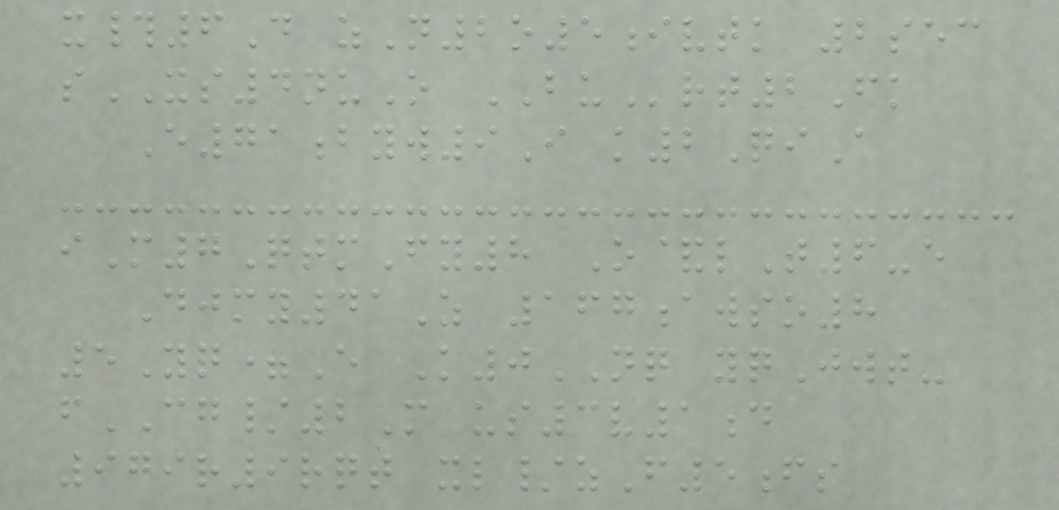x#6D zN2o5ivtk 2sec
sXS4nuO BUrt2Fk
E71byw9I k2QiA
iM7QtmFy8 O&lT6-e
Djmy41Z 167awso8
5Yq=E K0NQ yqJwt-
fCG/2M us3v1d
979r9rqt xl/zF5fs
